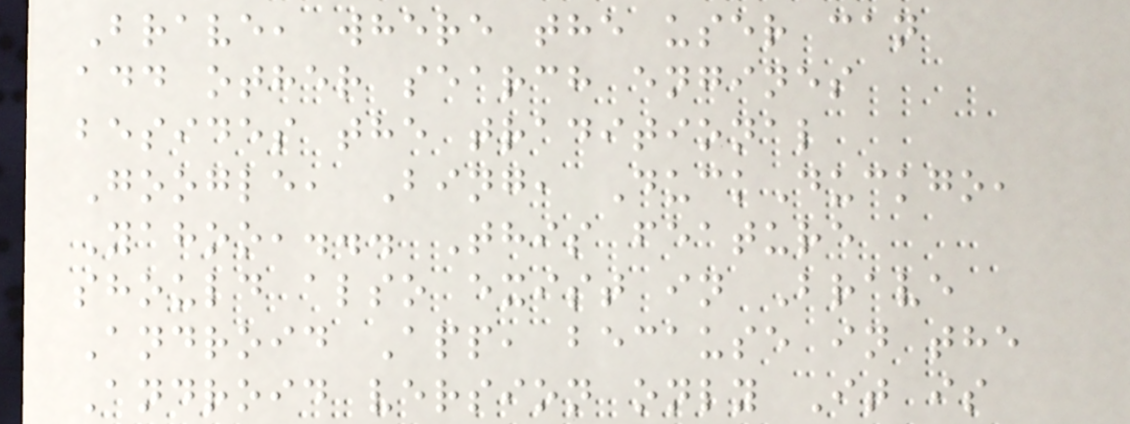Brave, where the user can
add other search engines
besides the traditional
Google, Bing, DuckDuckgo,
Yahoo,... This feature
should also exist in Brave
Android App, because in the
Android version only It is
